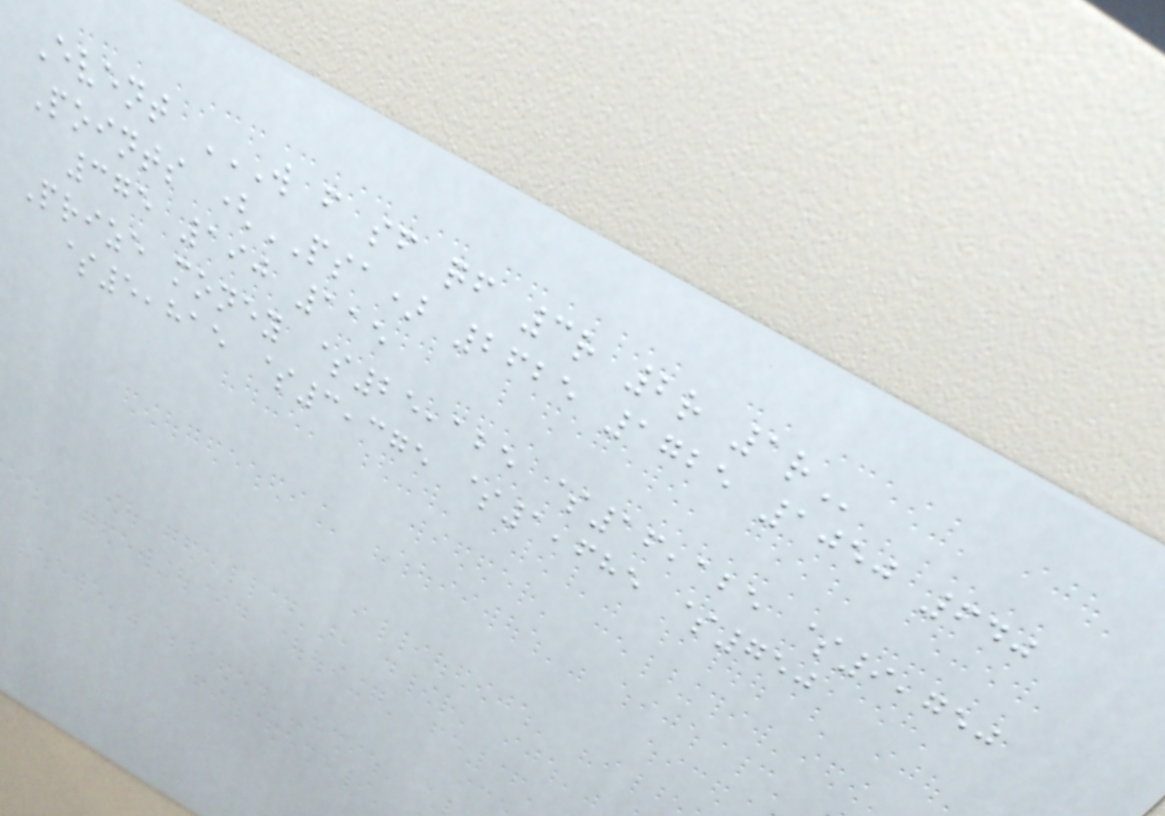Event W F SF QF 3R 2R 1R
Points (PSA) 2625 1725 1050 640
375 190 115
Prize money $25,125 $16,125 $9,750
$5,815 $3,375 $1,685 $750
